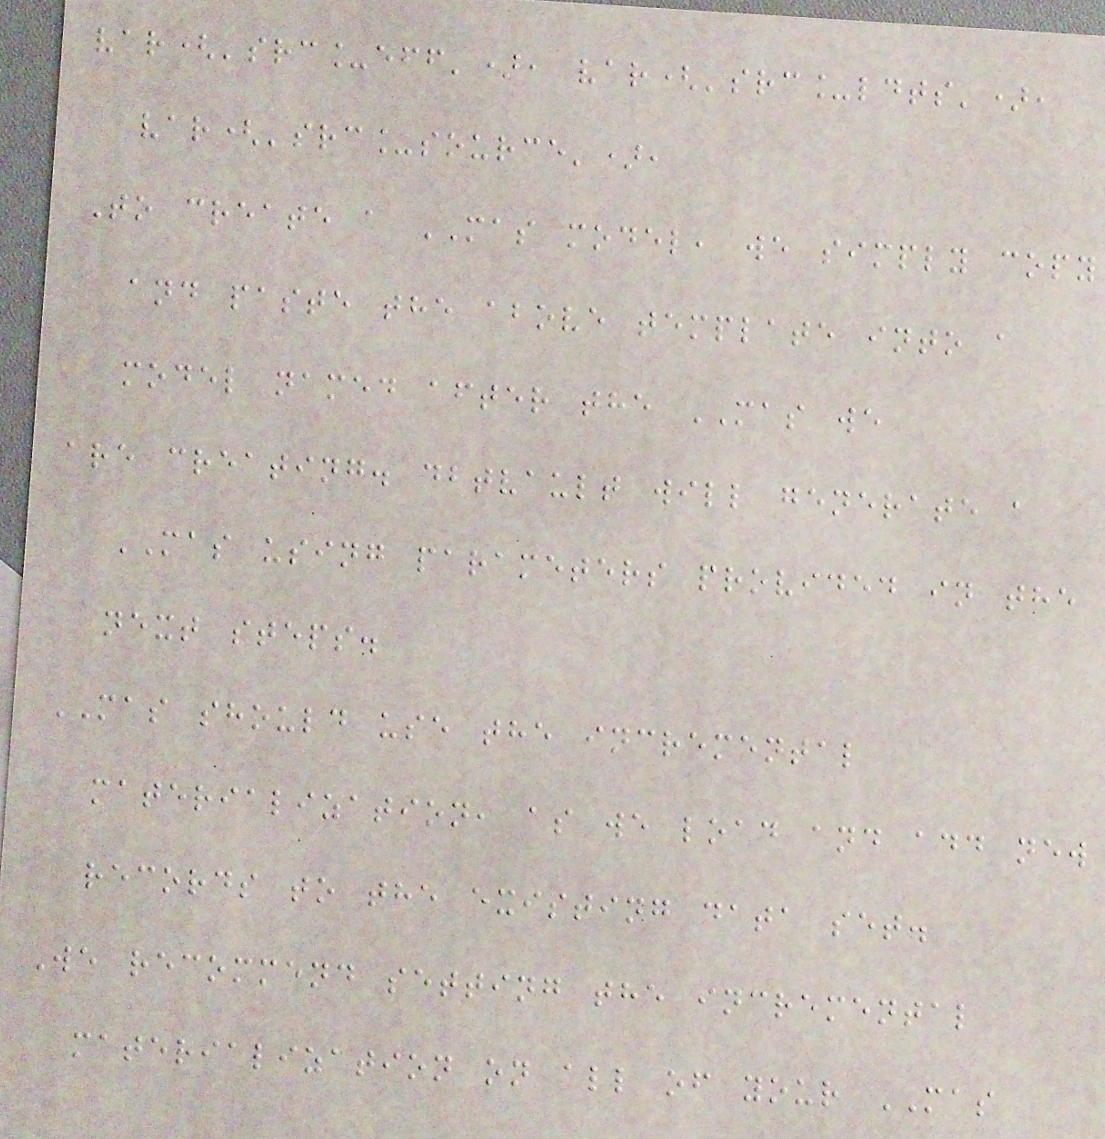var('src_eff'), var('src_ldts'),
var('src_source'),
To create a MAS model, we simply copy
and paste the above template into a
model named after the MAS we
are creating. dbtvault will generate a
MAS using parameters provided in the
next steps.
MAS should use the incremental
materialization, as we load and add new
records to the existing data set.
We recommend setting the incremental
materialization on all of your MAS
